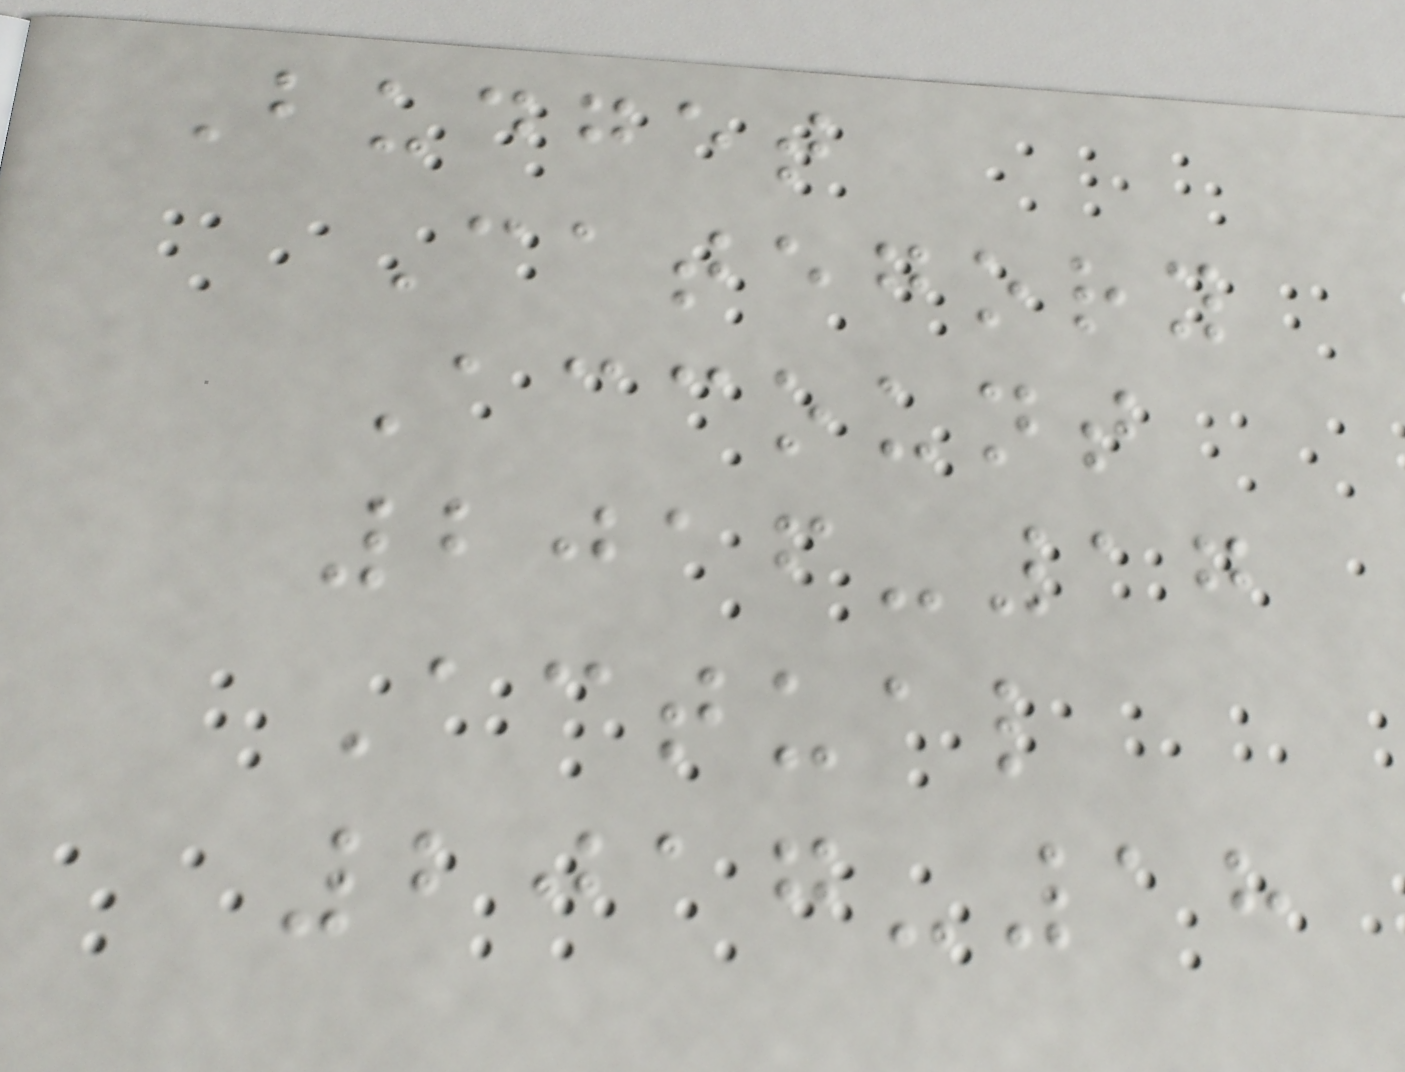Budget
Category
Account
2016-17
Actual
2017-18
